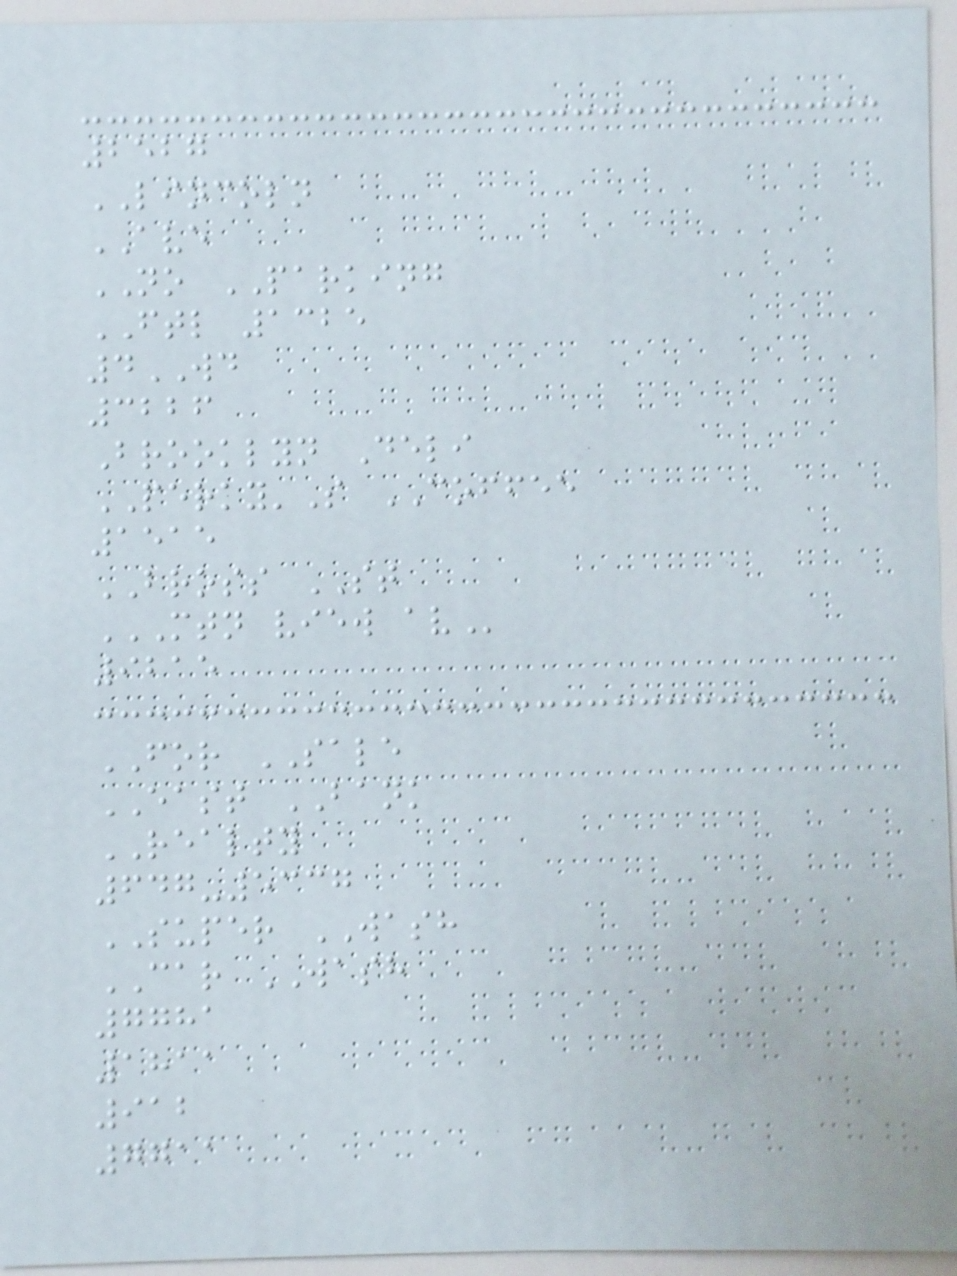2527
LINCOLN
AVE
NO PARKING
FTL 1325
4WD
3226
Brooklyn Deli
PERKY'S COFFEE
1515
BROSS ST
MTN VIEW AV
9215
FOR SALE
EAST BANK
REALTY
647-5337
SUPER WASH
CAR WASH
7781
1811
912
7711
